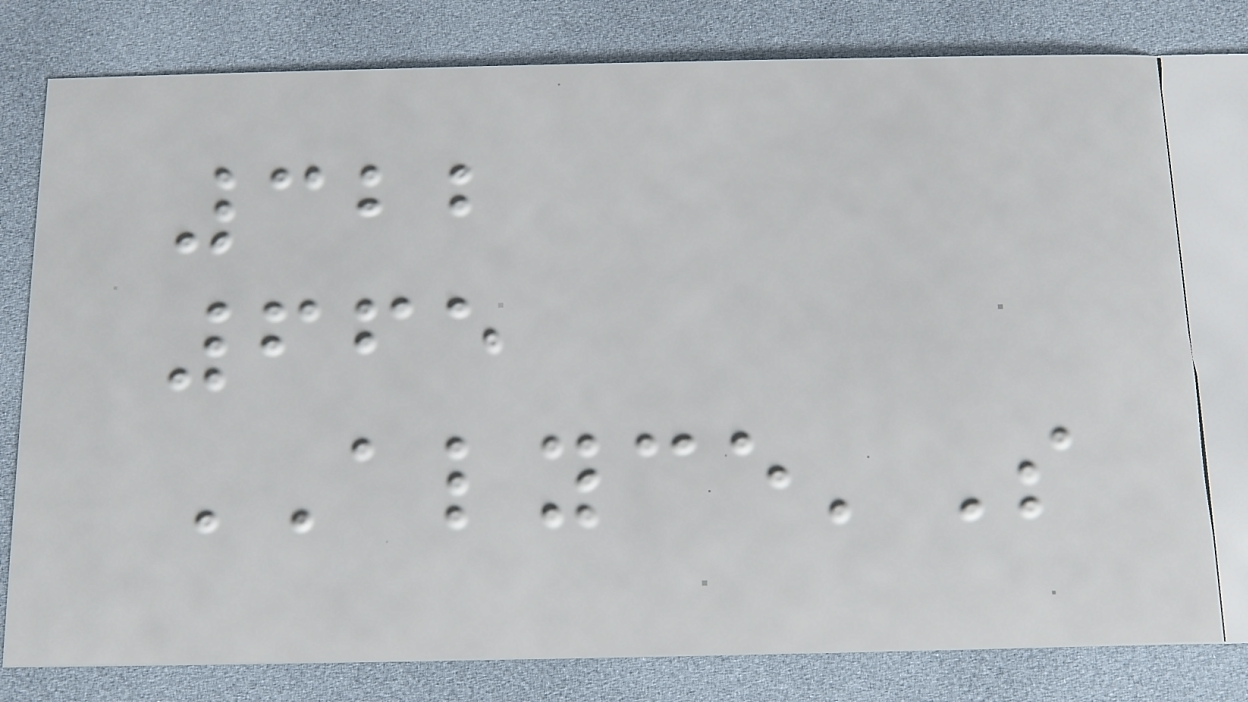322
665
ALYCE'S
